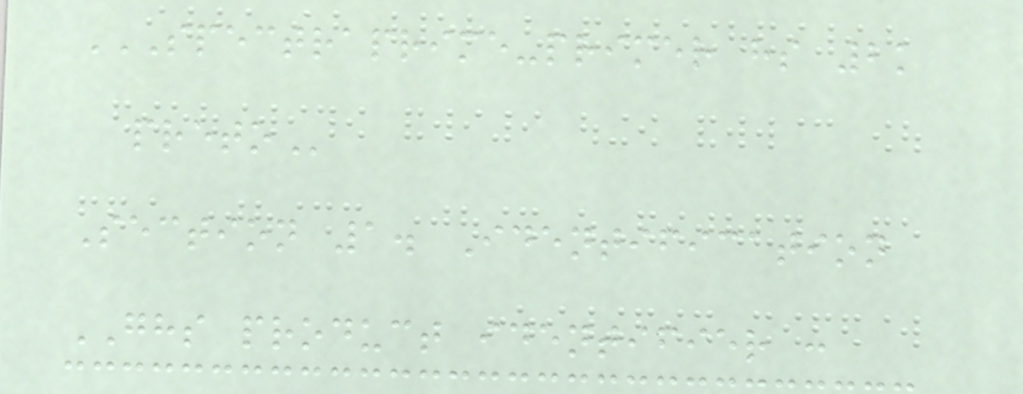SPECTRAPRIME-PRIMER HS 2K
PRETO
Section 1. Identification
GHS product identifier :
